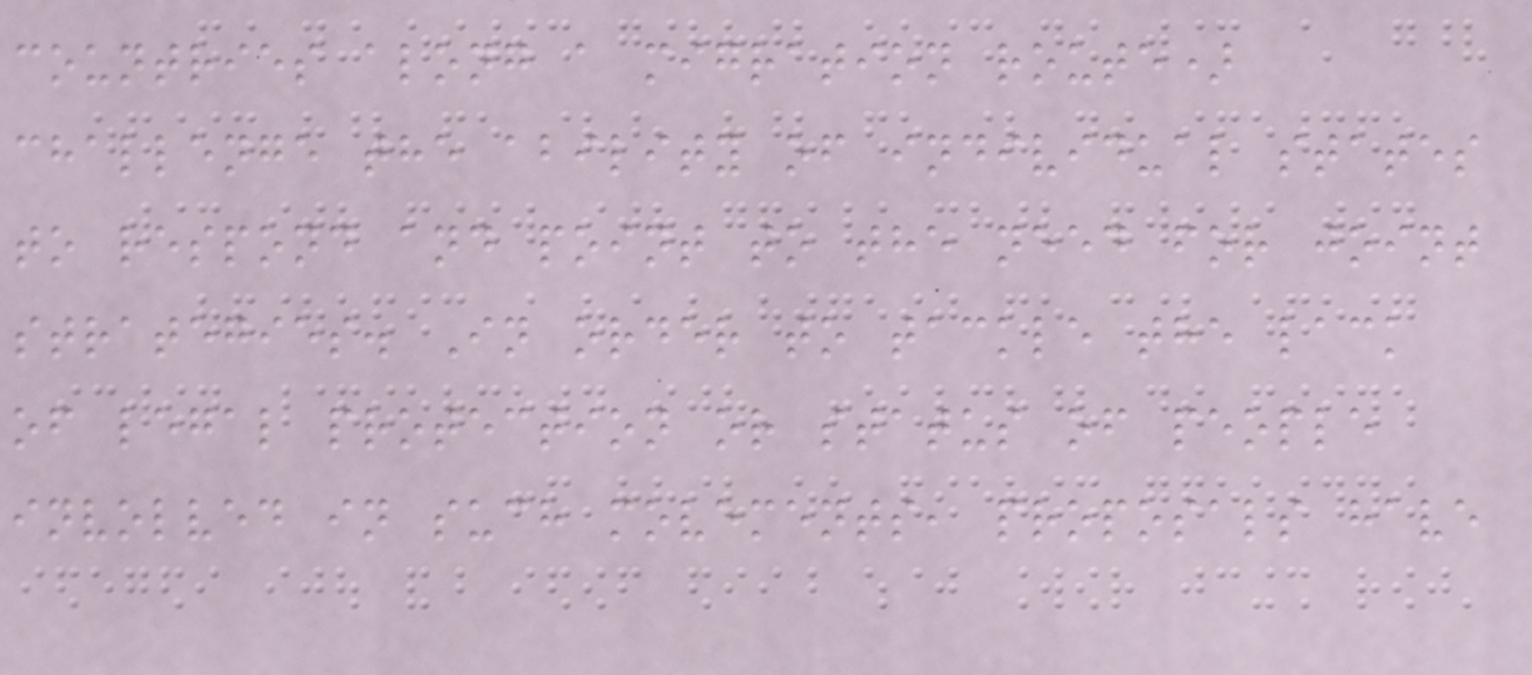countries along a migration route)
challenge the ability of individual states
to respond and point to the need for joint
strategies. In order to tackle the lack
of legal protection or status of people
involved in such movements, proposals have
